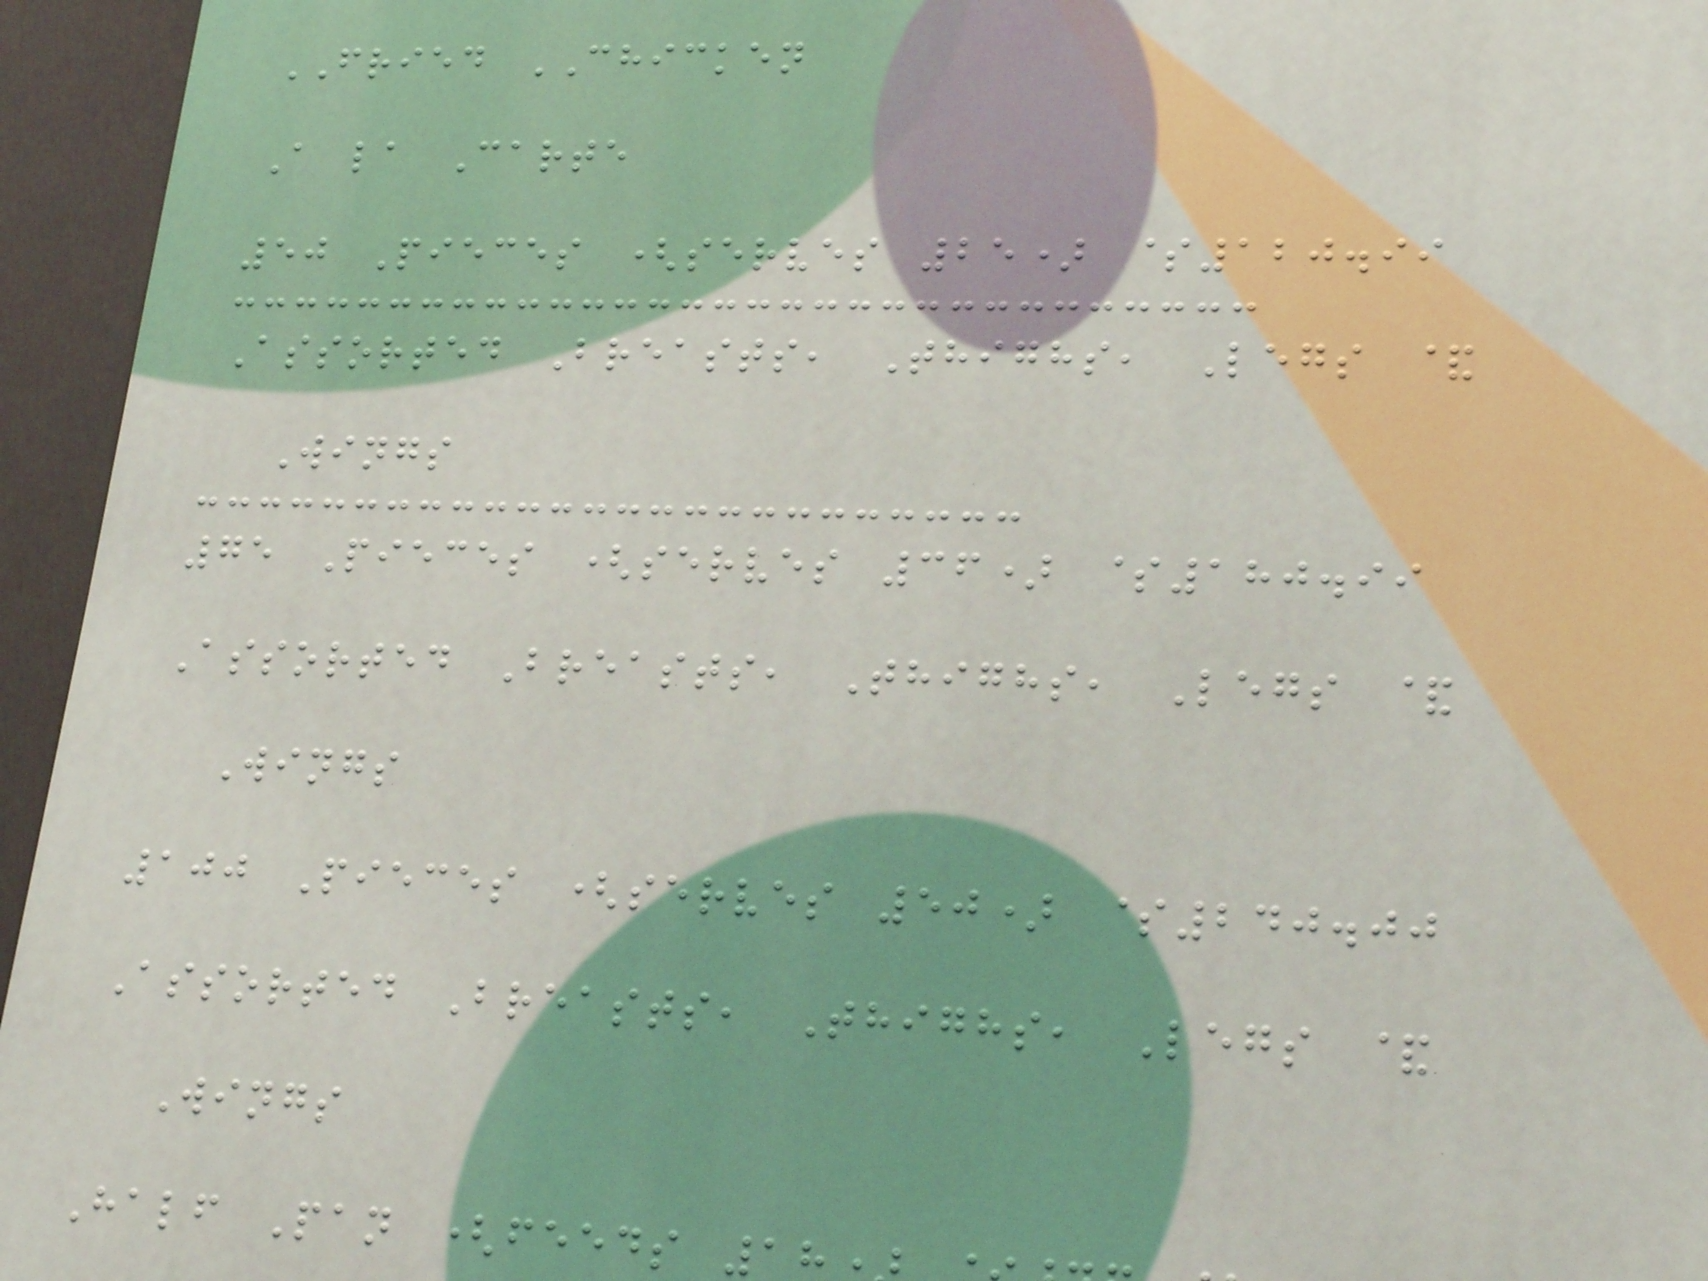FRIED CHICKEN
A la Carte
50 Pieces (serves 25) $120.99
Assorted Breasts, Thighs, Legs &
Wings
75 Pieces (serves 36) $180.99
Assorted Breasts, Thighs, Legs &
Wings
100 Pieces (serves 50) $240.00
Assorted Breasts, Thighs, Legs &
Wings
Half Pan (feeds 1
